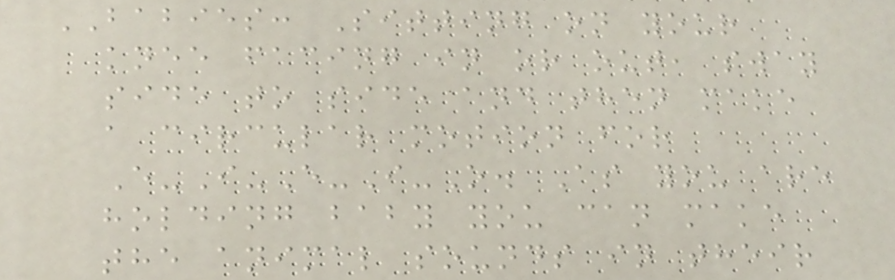BABIES: Sitting on your
knee facing in or out, sway
side to side and then make
a circular motion for
E-I-E-I-O. As you are
holding baby you can make
the animal sounds in their
